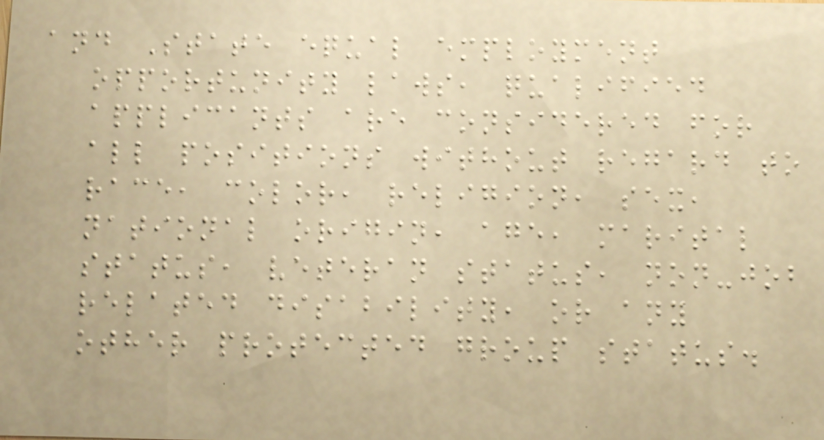and State equal employment
opportunity laws, qualified
applicants are considered for
all positions without regard to
race, color, religion, sex,
national origin, age, marital
status, veteran status, non-job
related disability, or any
other protected group status.
